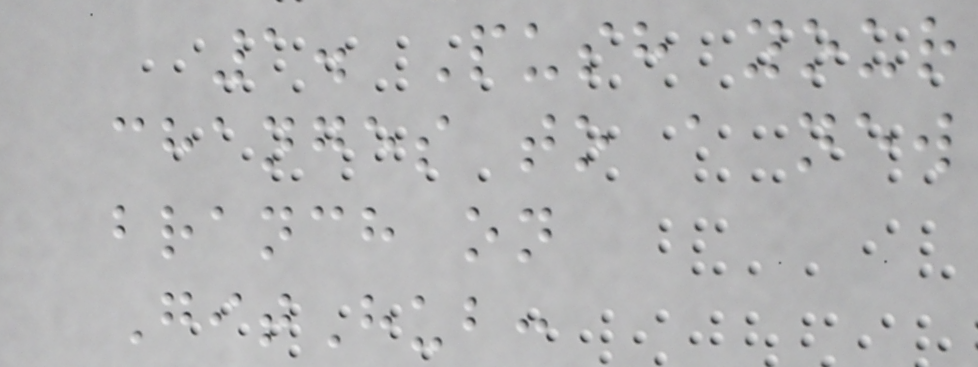1. Push your
changes to a new
branch on
GitHub:
